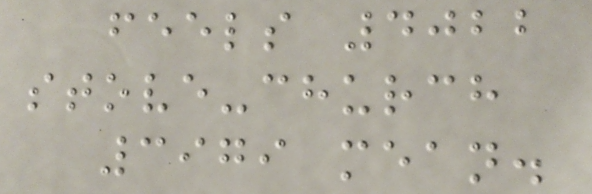feels 4022
stove-church
3979 mean.
